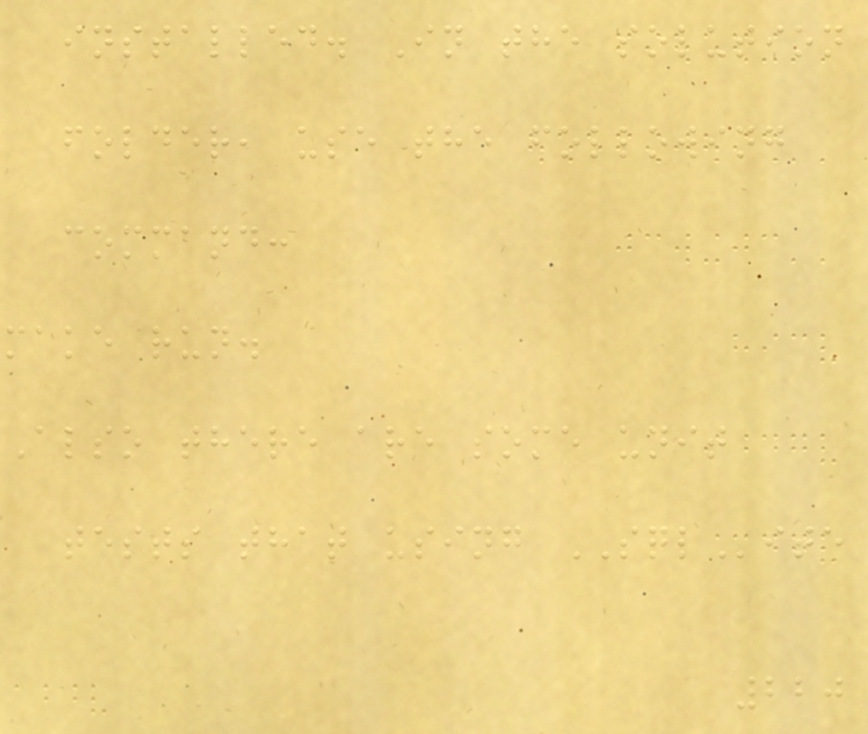installed. In the solution
folder, use the following
command:
make run.
Also there are some unit
tests that using SQLite
220
